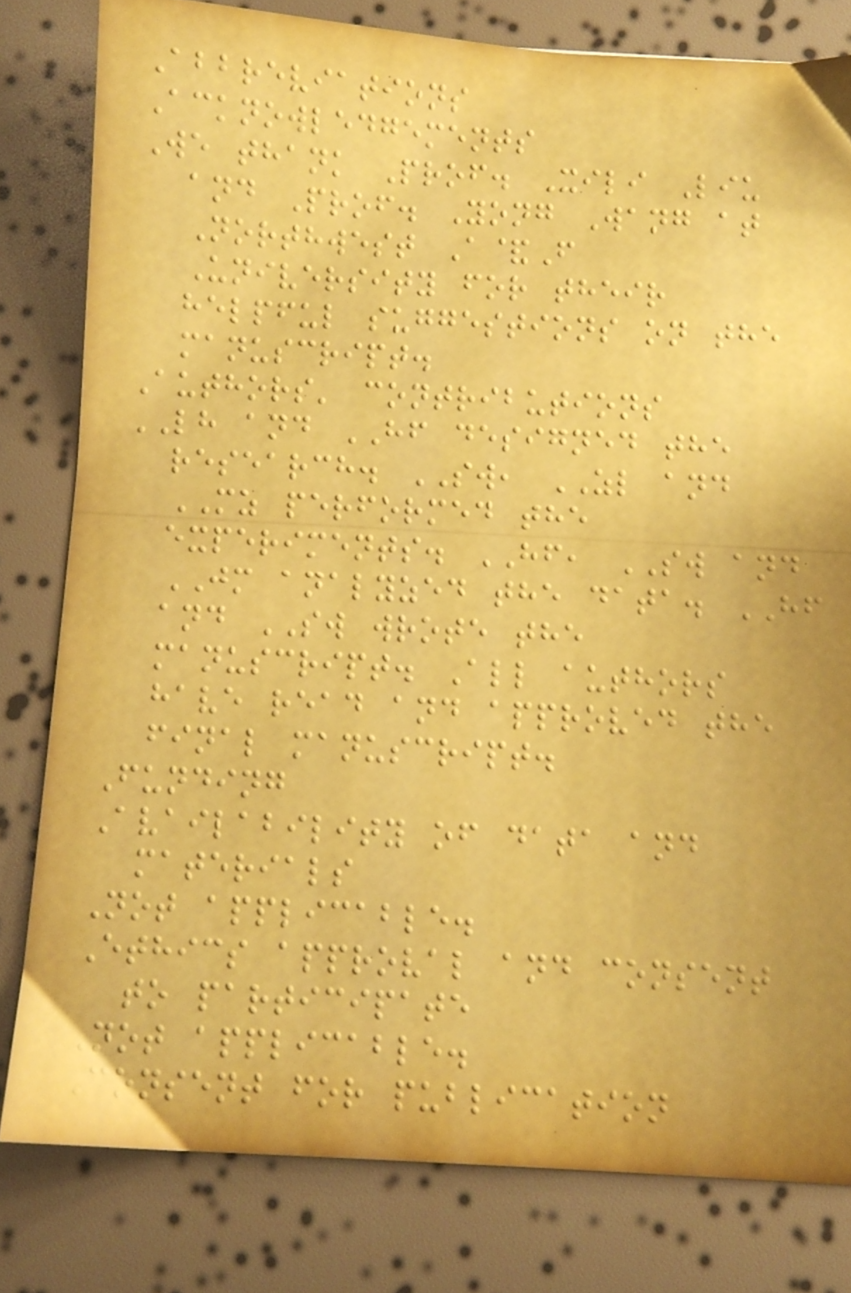Abbreviations
Acknowledgements
We thank Prof. Xili Liu
and Prof. Yong Wang at
Northwest A&F
University for their
helpful suggestions on the
manuscript.
Authors' contributions
LH and HF designed the
research. SW, ZL and
MZ performed the
experiments. HF, SW and
JM analyzed the data. HF
and SW wrote the
manuscript. All authors
have read and approved the
final manuscript.
Funding
Availability of data and
materials
Not applicable.
Ethics approval and consent
to participate
Not applicable.
Consent for publication
